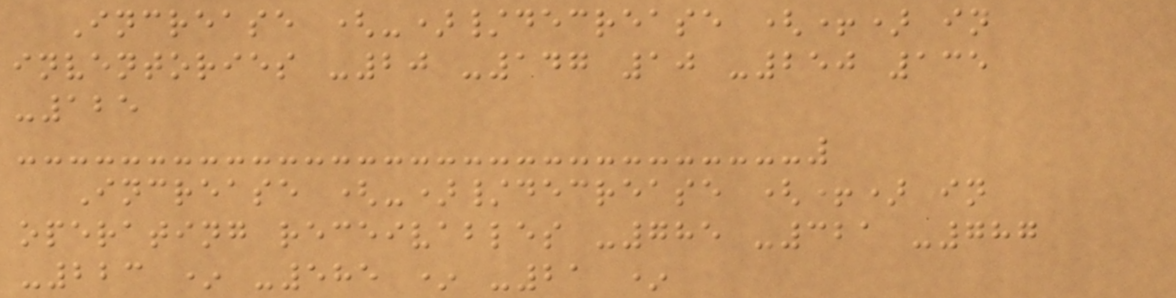Increase (-)/decrease (+) in
inventories -20 -147 10 -250 135
-125
Increase (-)/decrease (+) in
operating receivables -785 -321 -787
-223 * -585 * -21 *
